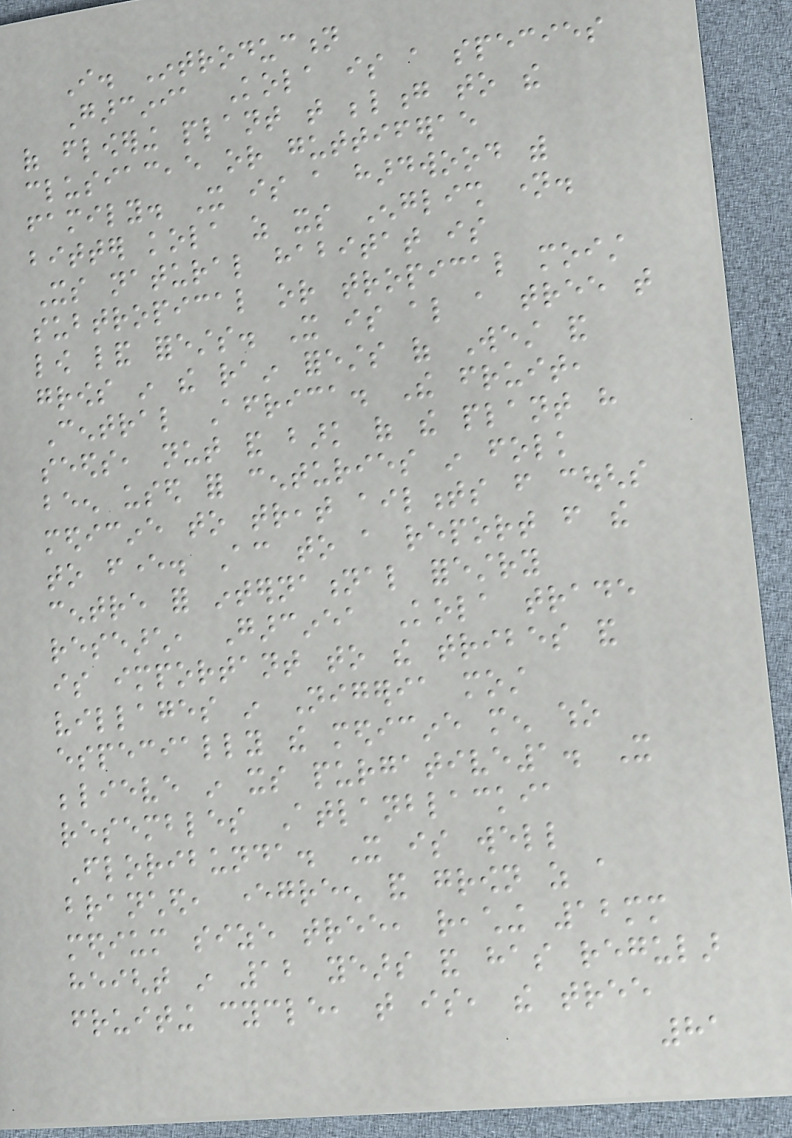I. Introduction
Garcinia Kola is a species
of flowering plant that belong to the
clusiaceae or guttiferae
family. It is a hardwood with
bitter kola as its English name.
Its natural habitat is
subtropical or tropical moist
low land forests. It is also a tree that
grows in the rain forests of West and
Central Africa. The fruit,
seeds, nut and bark of the plant have
been used for centuries in folk
medicine to treat ailments from coughs
to fever. According to a report from the
centre for international forestry
research, Garcinea Kola trade
is important to the tribes and
villages in Nigeria most
especially the medicine men who
believe in its purgative1. It
resembles Atlanblackia
Floribunda. It is well
branched, evergreen and grown as a
medium size tree, reaching 12mm
height in 12 years and has regular
fruiting cycle, that is, the tree
81
